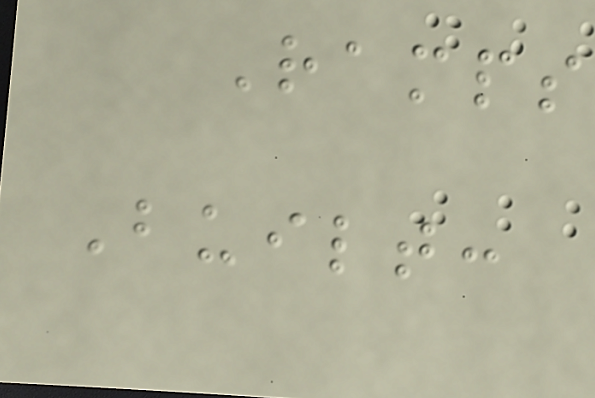Ramps
Built:
